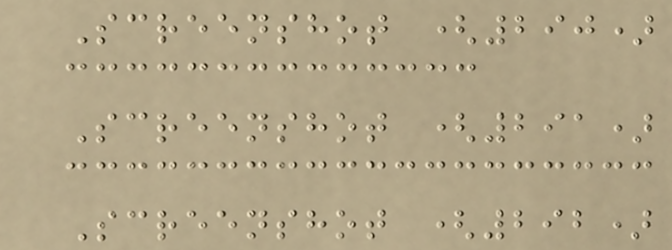Screenshot (290)
Screenshot (291)
Screenshot (292)
